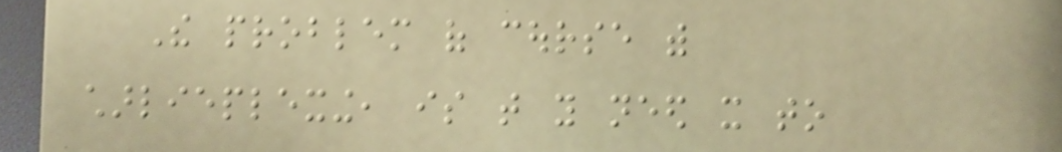The problem of course with
charlieplexing, is that you need it to
